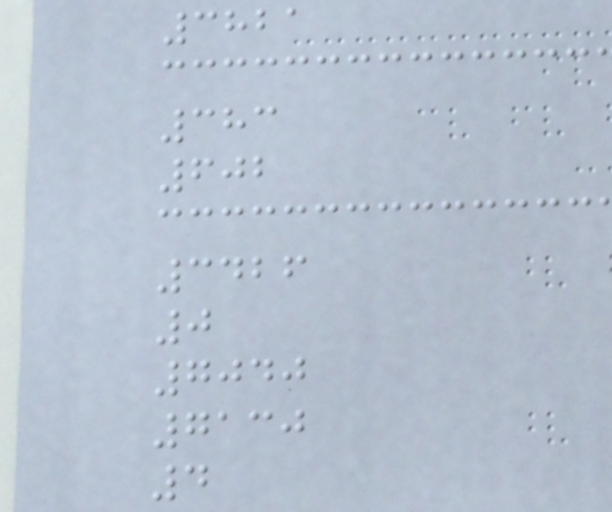3821
383
602
3426
0
7040
7130
4
